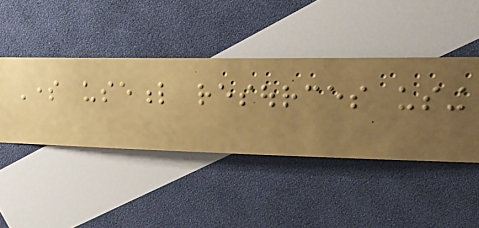Some useful resources using
